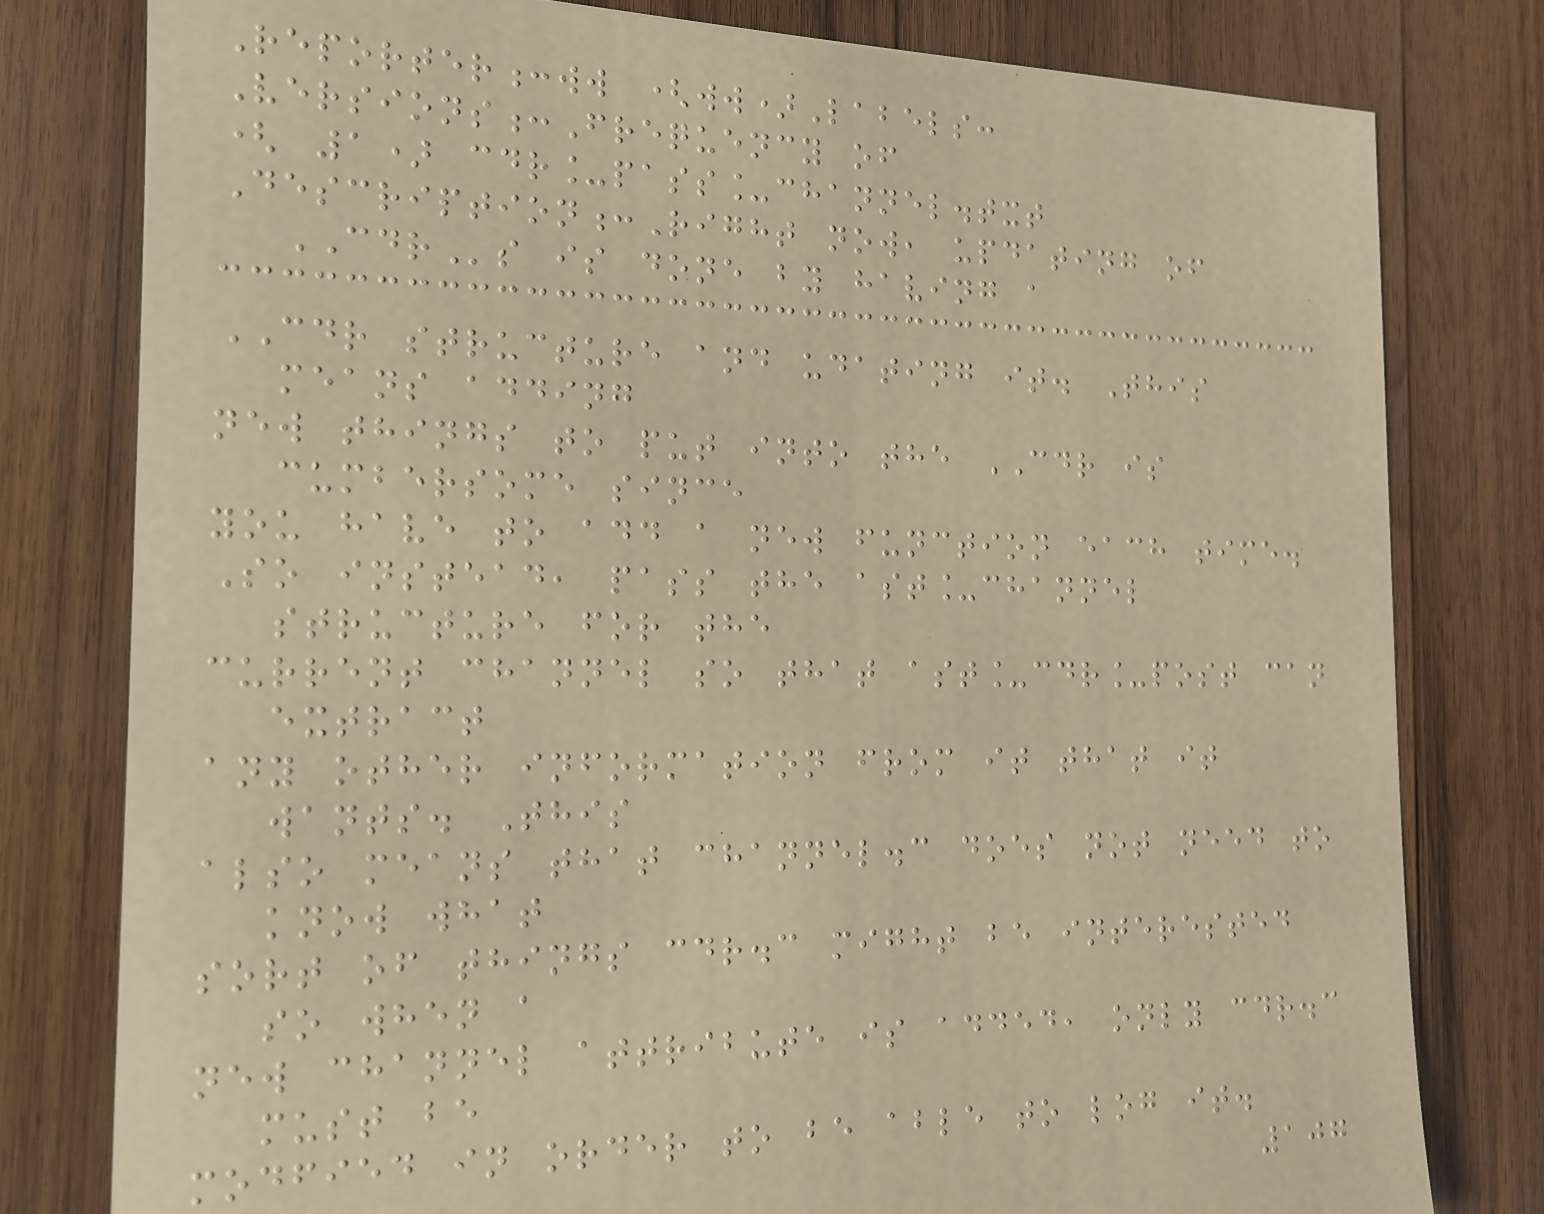Reporter:ww (ww)Labels:
Versions:Frequency of
( 1) cdr_pass_channel.txt
Description:Right now, updating of
CDRs is done by having a
CDR structure and udating it. This
means adding
new things to put into the CDR is
cumbersome since
you have to add a new function each time.
So instead, pass the ast_channel
structure for the
current channel so that ast_cdr_post can
extract
any other information from it that it
wants. This
also means that channel.c does not need to
know what
sort of things cdr.c might be interested
so when a
new channel attribute is added, only cdr.c
must be
modfied in order to be able to log it.
107
